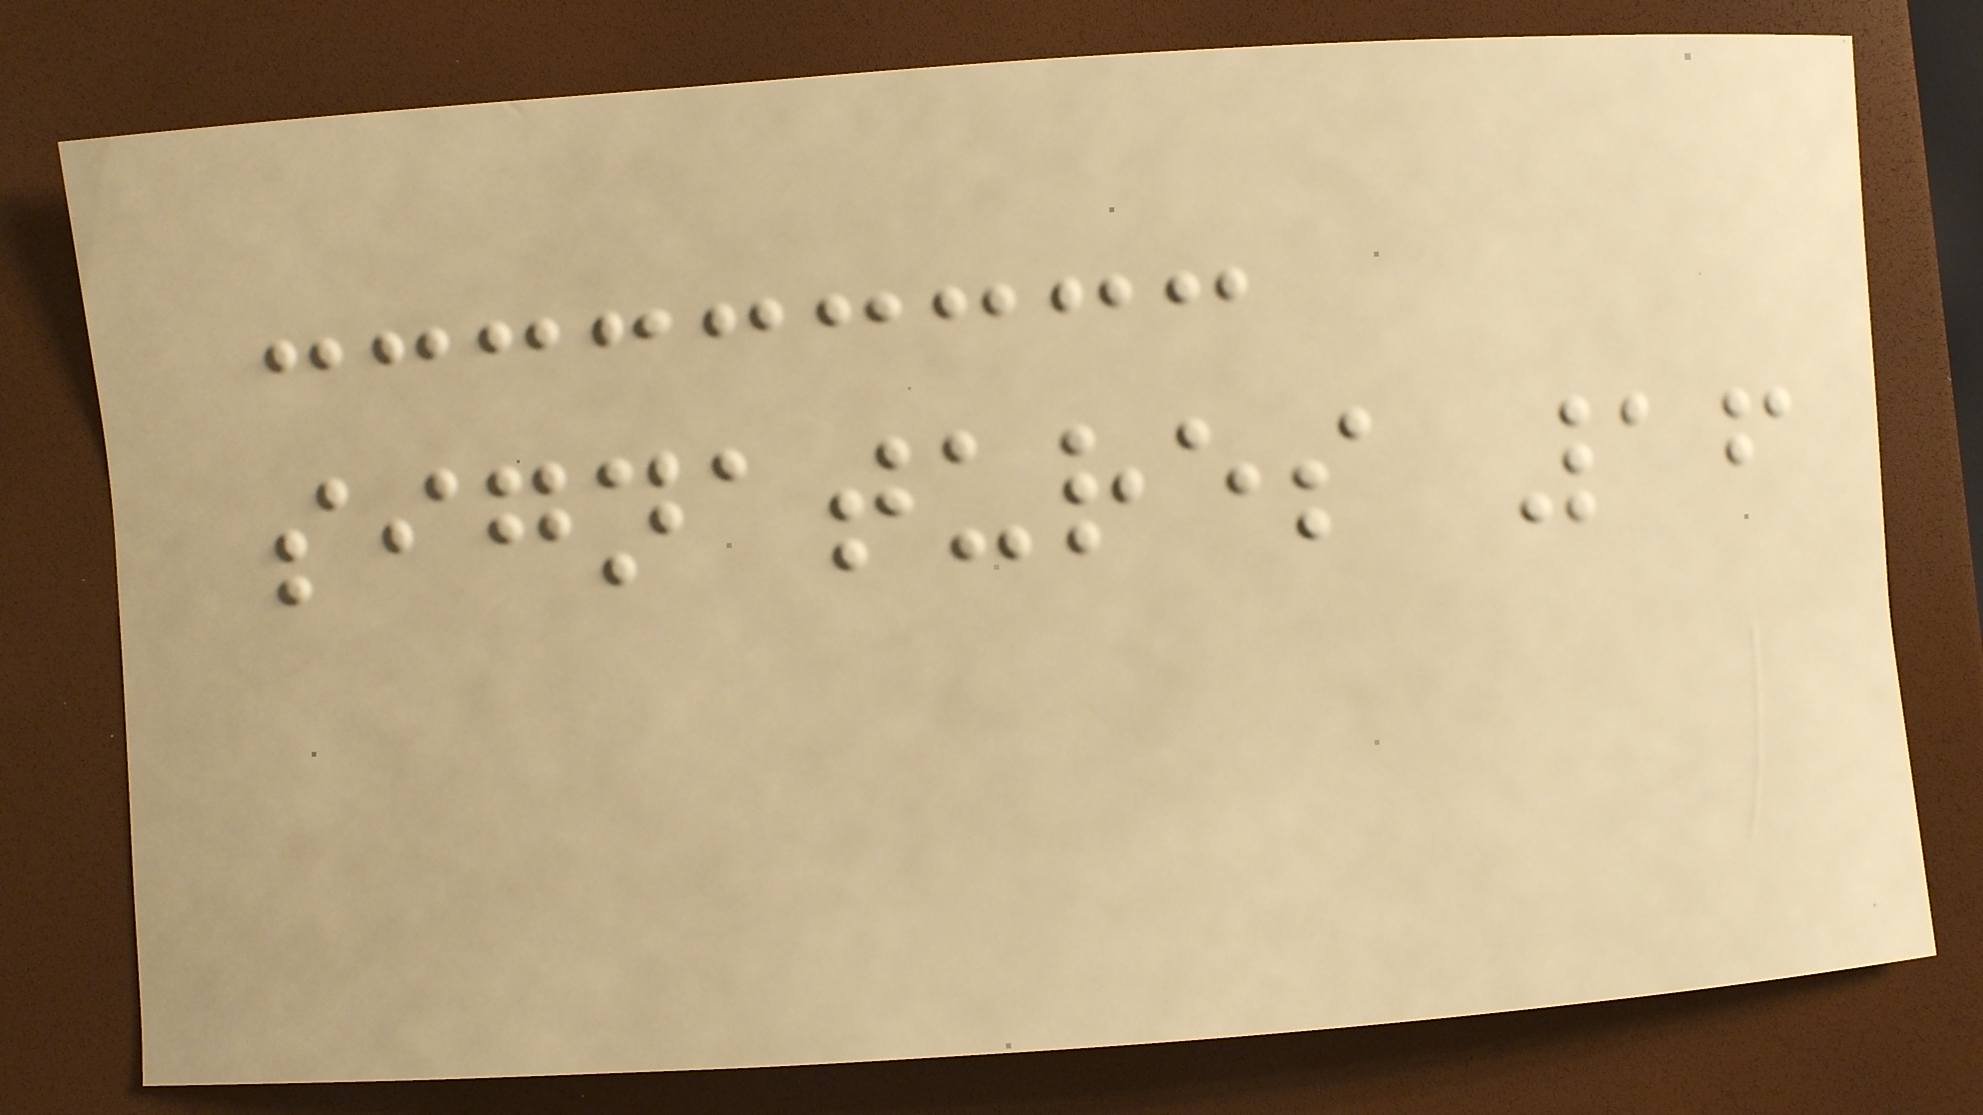signatures 16
